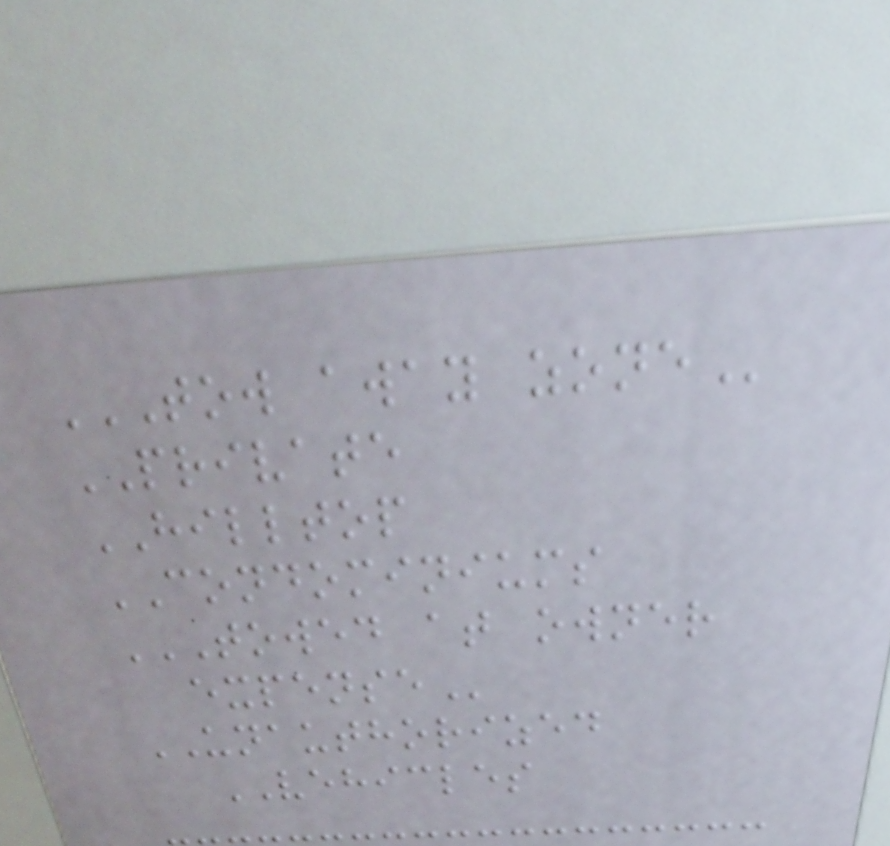TOW AWAY ZONE
PRIVATE
HILLTOP
CONDOMINIUMS
TOWED AT OWNER
EXPENSE
UNAUTHORIZED
VEHICLES
